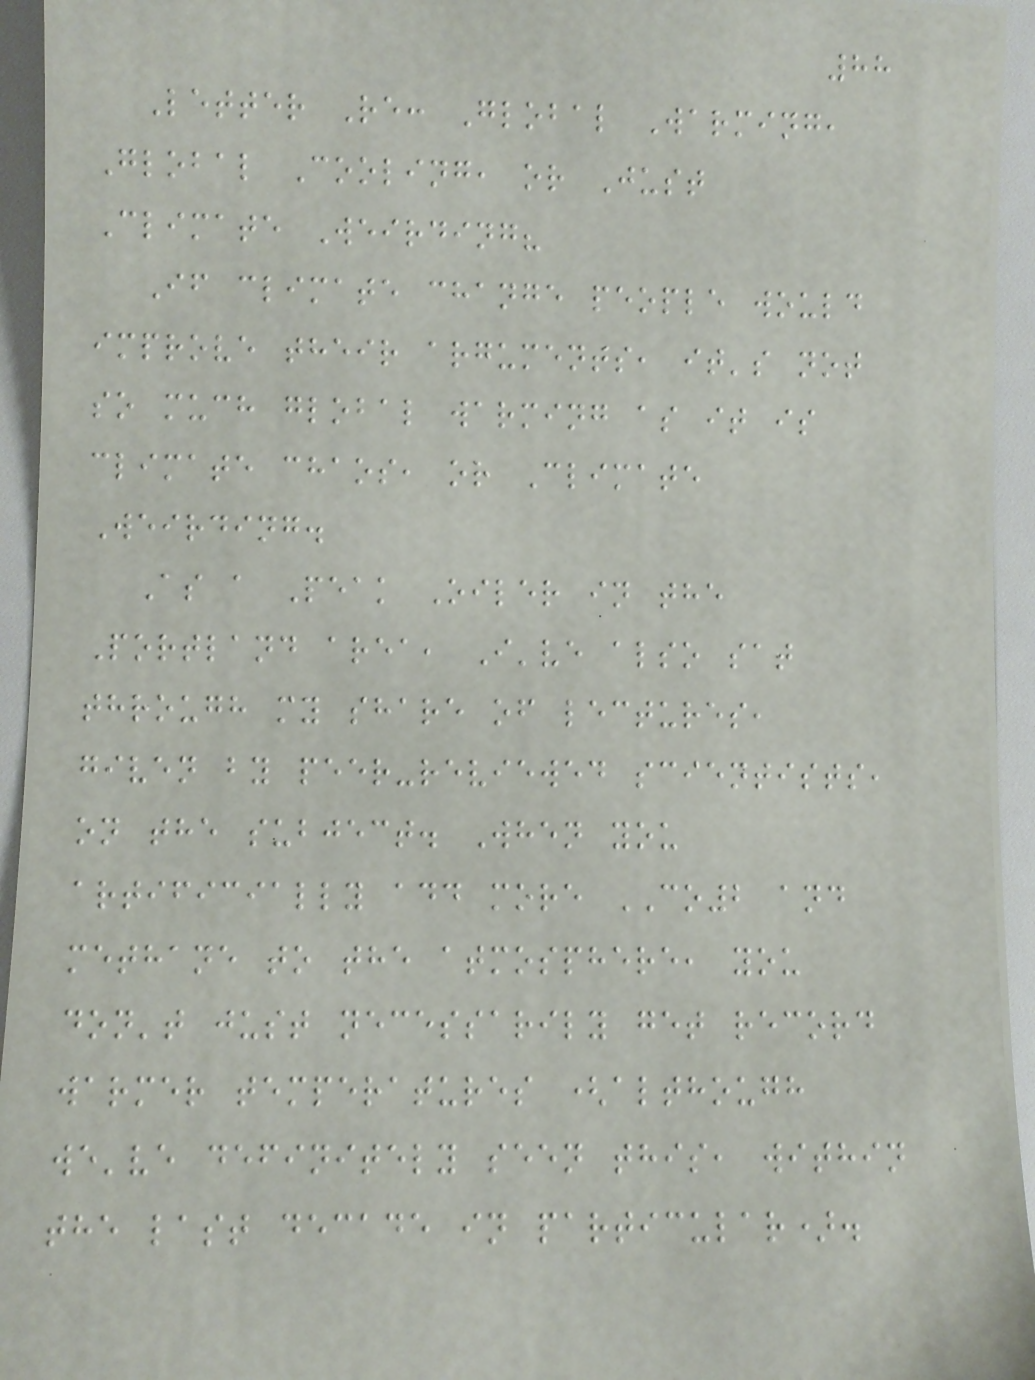88
Letter Re: Global Warming,
Global Cooling, or Just
Climate Weirding?
If climate change people would
improve their arguments, it's not
so much global warming as it is
climate chaos, or Climate
Weirding.
As a Peak Oiler in the
Portland area, I've also sat
through my share of lectures,
given by peer-reviewed scientists,
on the subject. When you
artificially add more CO2 and
methane to the atmosphere, you
don't just necessarily get record
warmer temperatures (although
we've definitely seen this, within
the last decade in particular).
